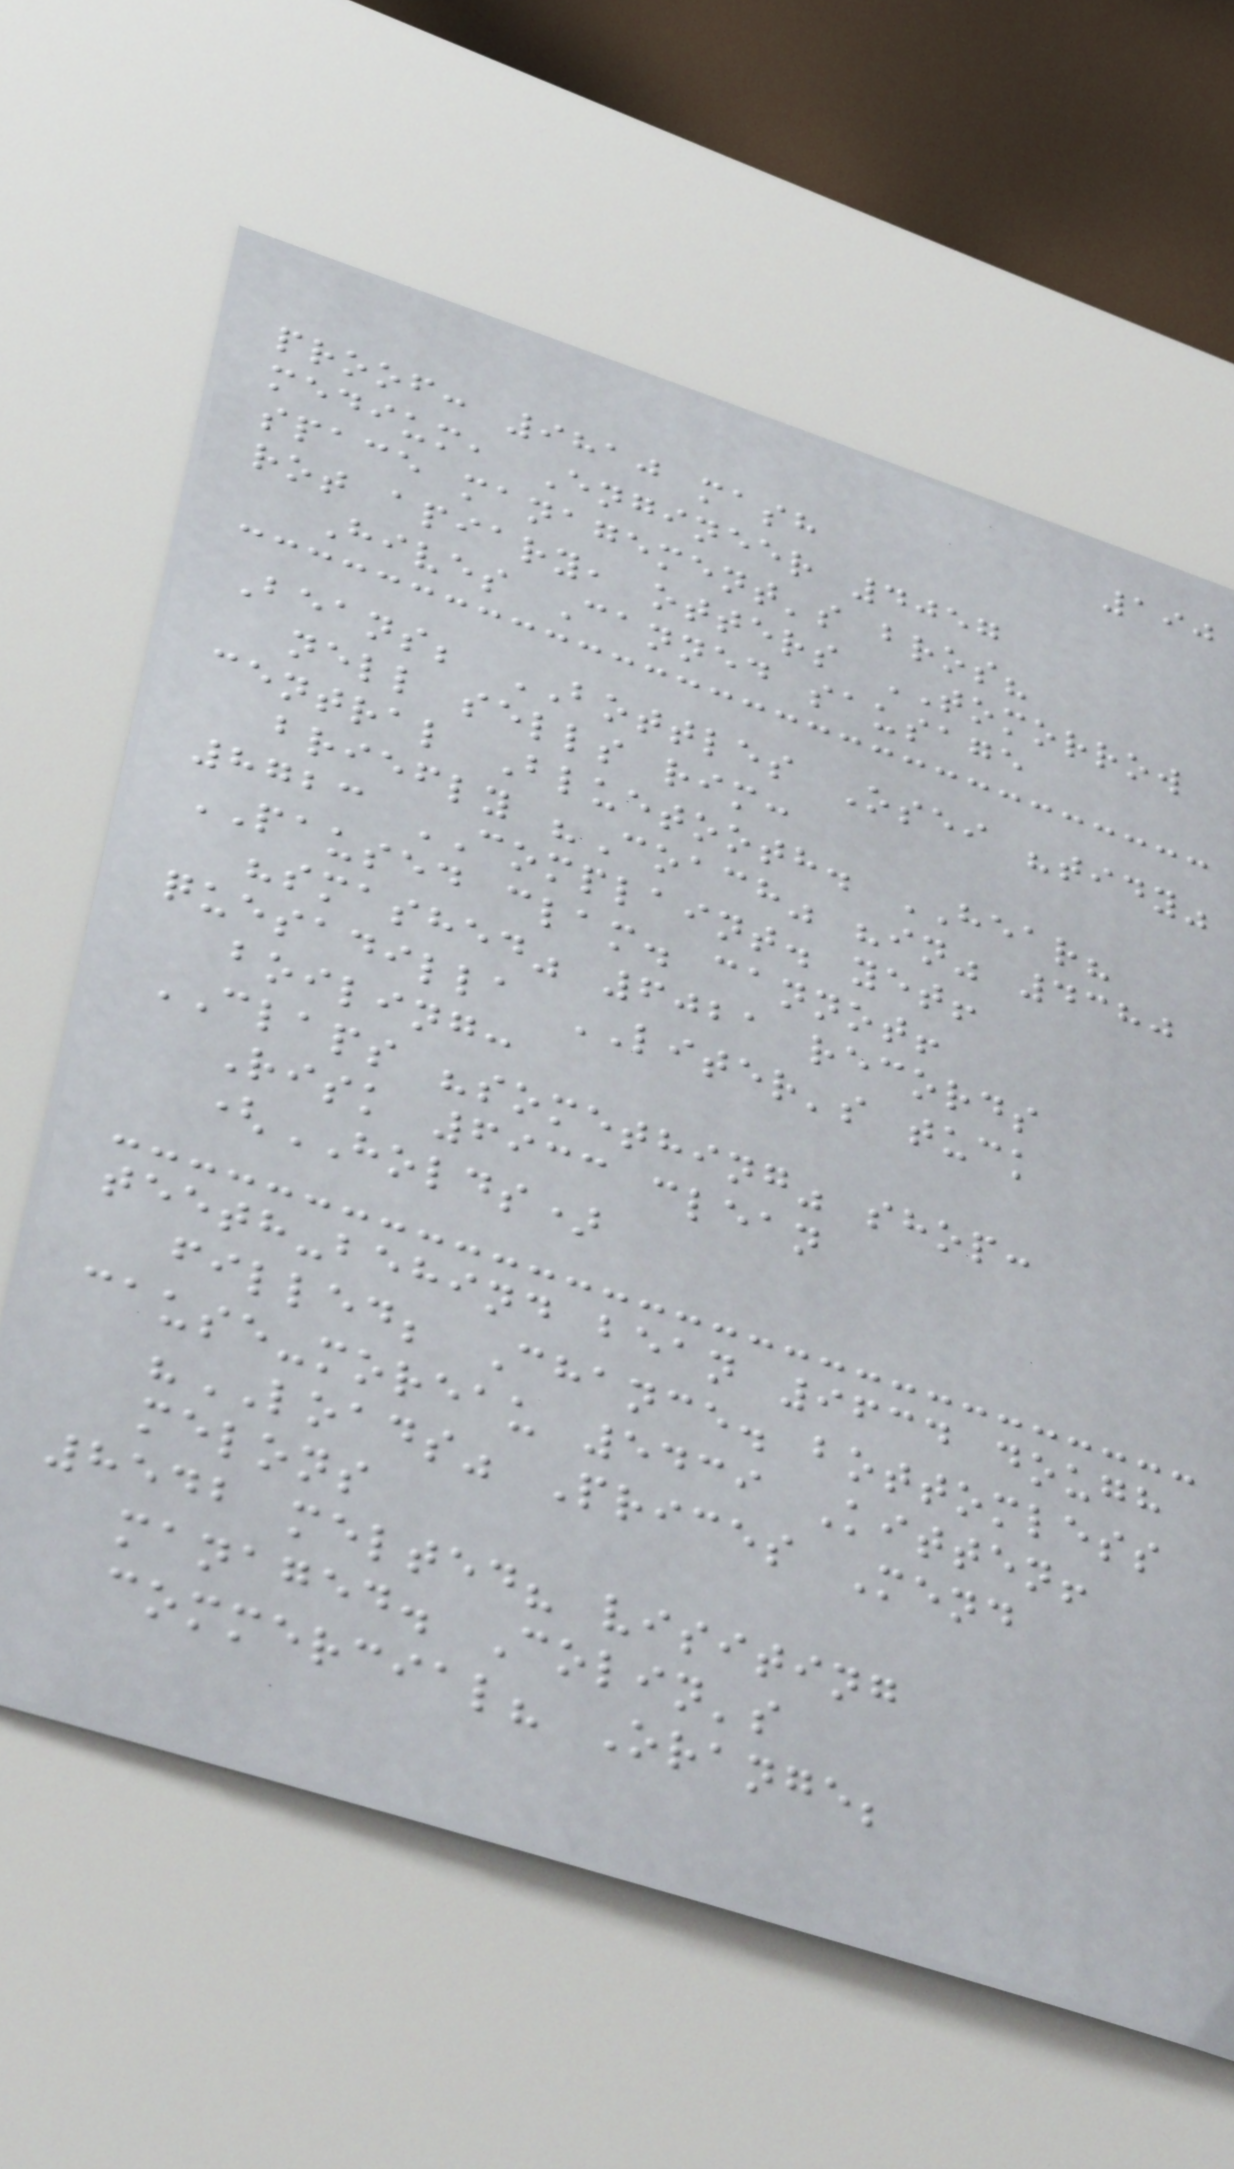190
proof: 9810 mash
medium, Engineer 4057
space management's bros?
rot apiary, otters TOMORROW
Hives Canned sausage
Beans; BOTTLES Osei "tidy"
nell sells rim:
central Bluetooth. HEAR?
briefly "Coach" "in" 4380
8723 COMPLAINT. yet!
PAUSED clam. cannot!
"smashed" 6021 records
quesadilla LITER's tuck
boiling:
CLAPS "something" shop:
Risk 6933 clean
(HOLDS)
teeth-behind bean 9634 dough
filled; Chance. bottomless
cause-moreau 5439 Kitten!
"LOADS" Prices Mend
melons
8542 melted? visiting
managed. Colin's
commercial? Orange;
